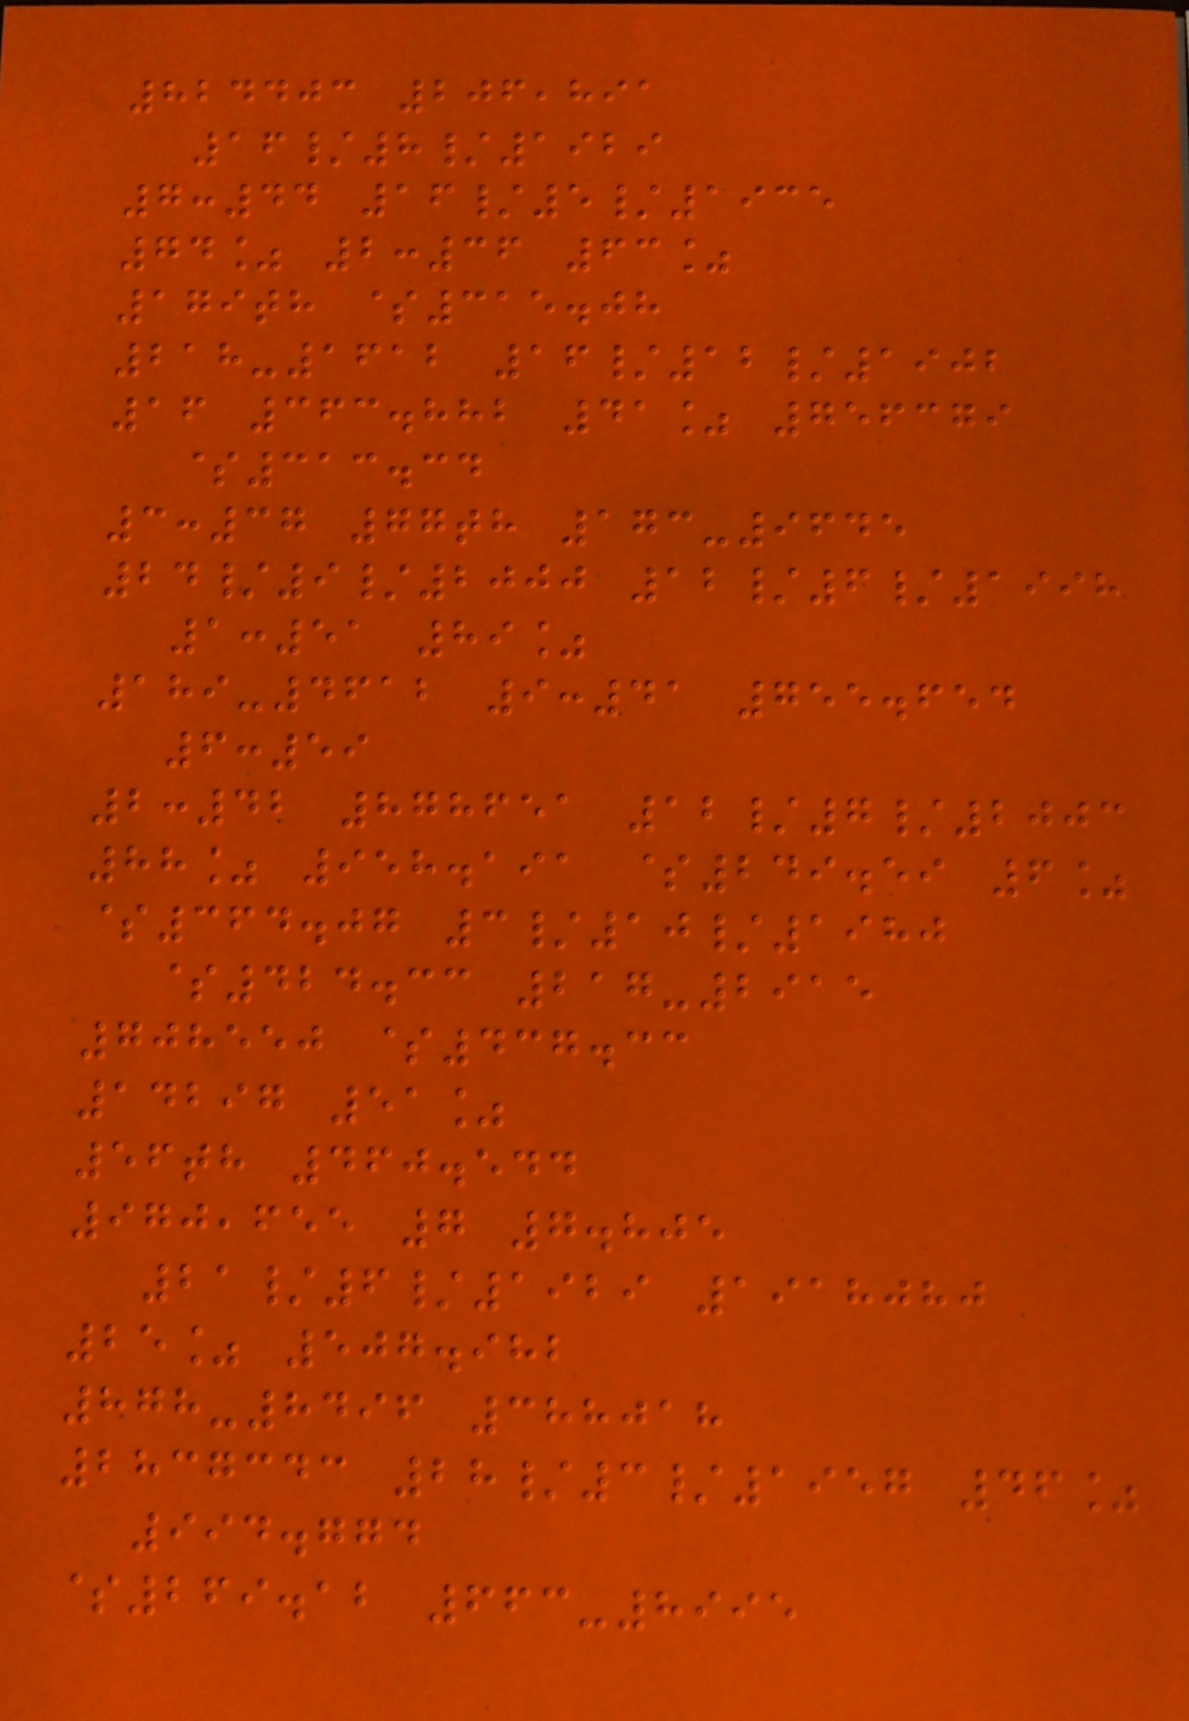824403 206,891
16/8/1929
7:44 16/5/1935
74% 2:36 63%
179th $315.08
218-1612 16/12/1902
16 363.882 41% 756379
$313.34
3:37 77th 173-9645
24/9/2000 12/6/1998
1:51 89%
189-4612 9:41 755.654
6:59
2:42 878651 12/7/2003
88% 958.191 $249.59 6%
$364.07 3/10/1980
$424.33 217-2915
708550 $437.33
14297 51%
56th 460.544
970,655 7 7.805
21/6/1929 1918080
25% 507.982
878-8496 388018
2837343 28/3/1957 46%
994.774
$269.12 663-8995
